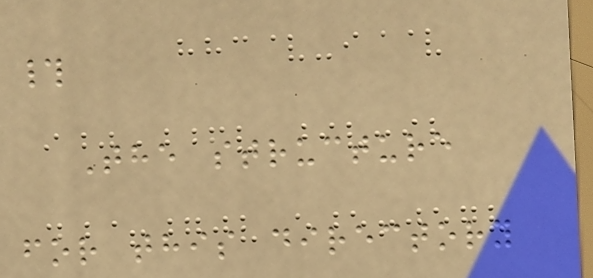#
The structure
for this directory
